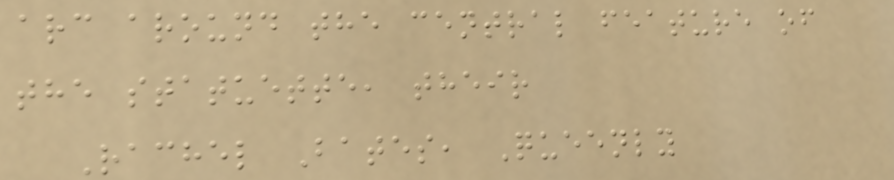arc around the central feature of
the statuette, their
Rachel Bates, Queenly
